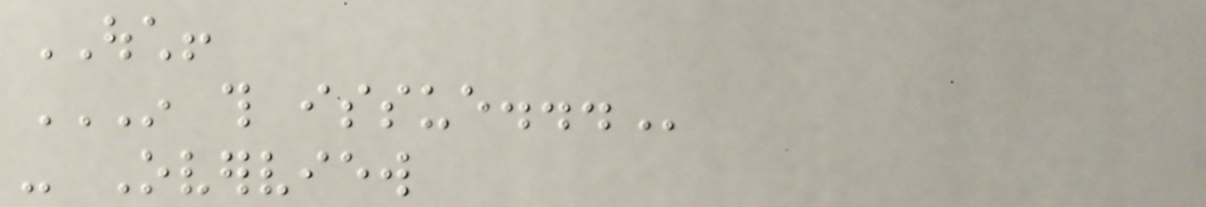OUCH!
IN THIS ISSUE...
- Overview
